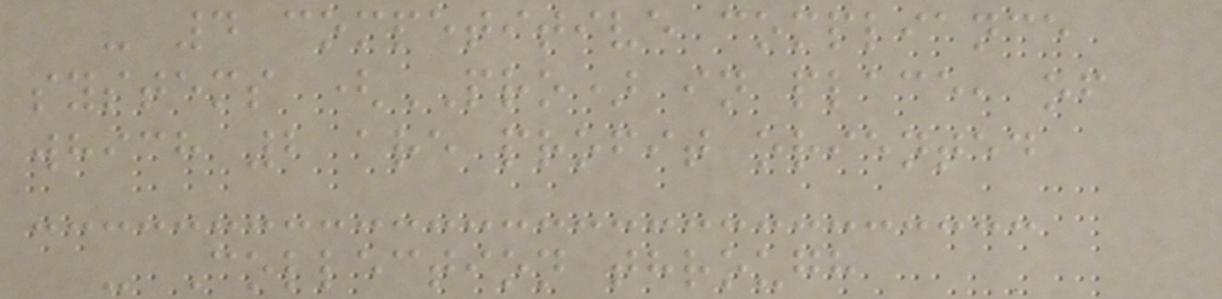- 4 competitive compliance
systems (PRO) in place, of
which 2 are profit oriented
- Collection through
